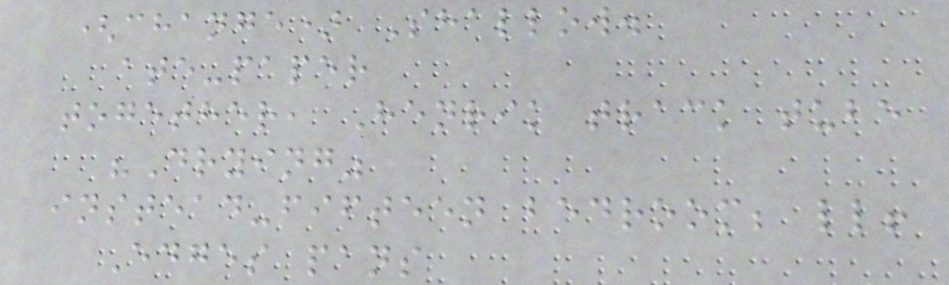(change) Shallow.
ate-paper
together, Henrik track tube
"Drying"
instead-fifteen bedroom; ll!
Edges pans
